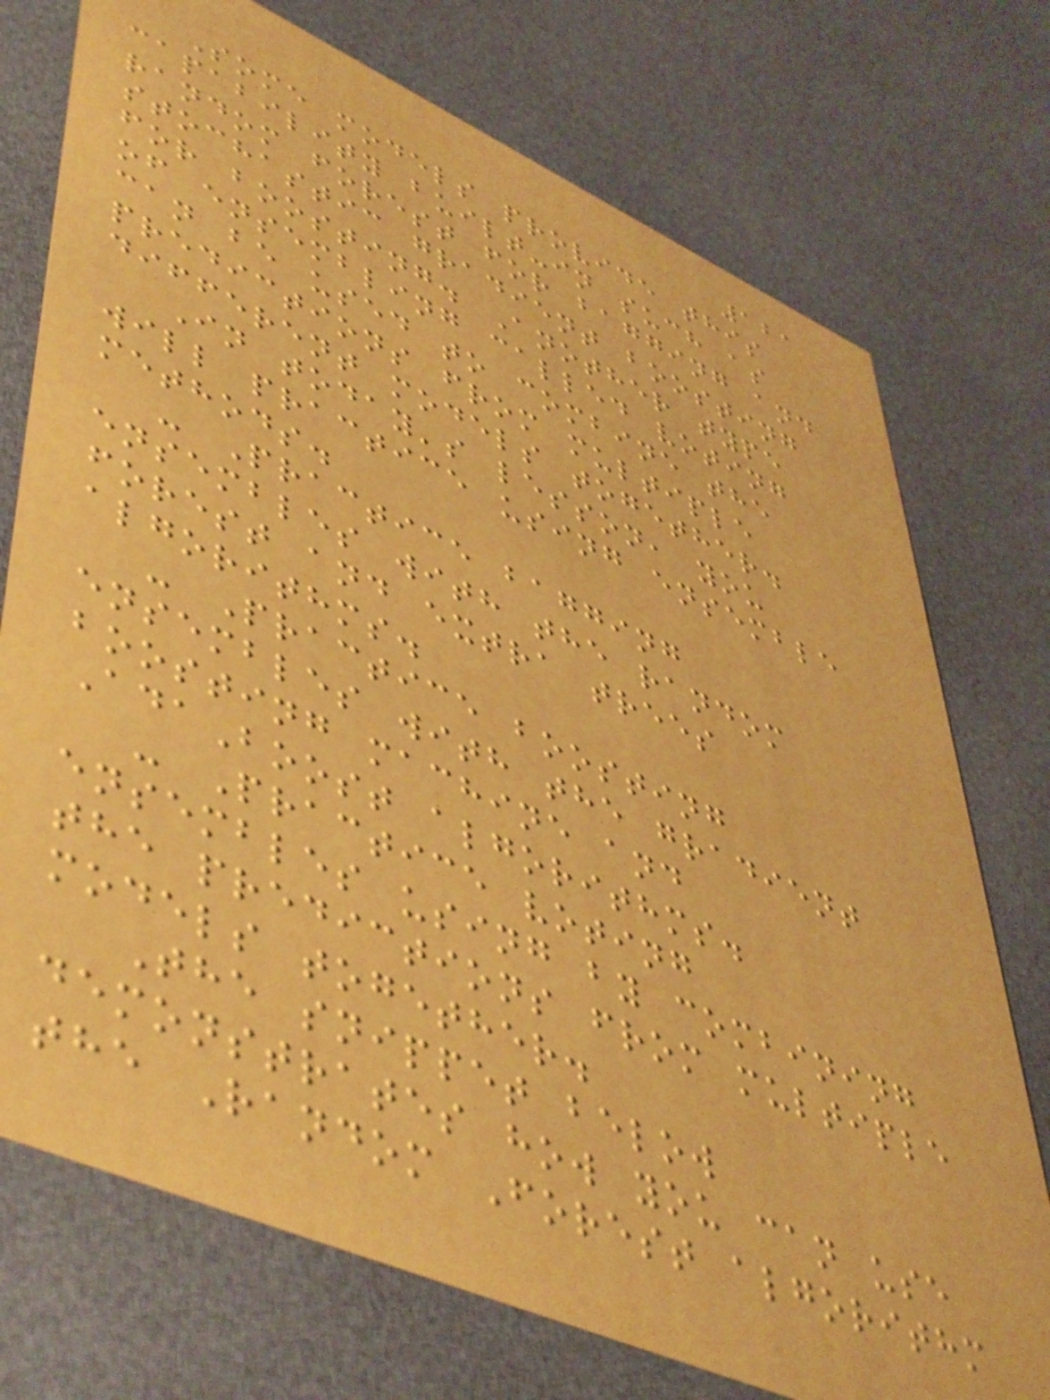121
Some models provide this
capability built-in such as
random forest for bagging and
stochastic gradient boosting
for boosting. Another type
of ensembling called voting
can be used to combine the
predictions from multiple
different models together.
In today's lesson, you
will practice using ensemble
methods.
- Practice bagging
ensembles with the random
forest and extra trees
algorithms.
- Practice boosting
ensembles with the gradient
boosting machine and
AdaBoost algorithms.
- Practice voting
ensembles using by combining
the predictions from multiple
models together.
The snippet below
demonstrates how you can use
the Random Forest algorithm
